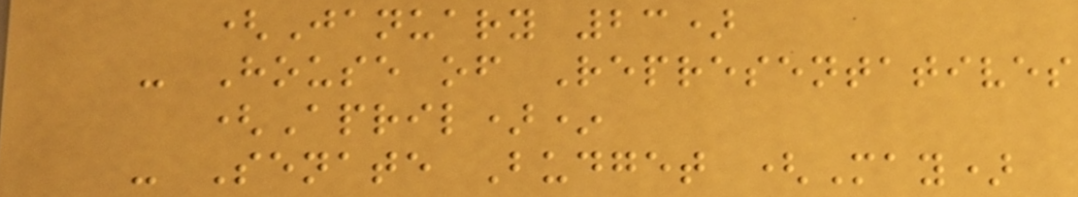(January 23)
- House of Representatives
(April)*
- Senate Budget (May)
